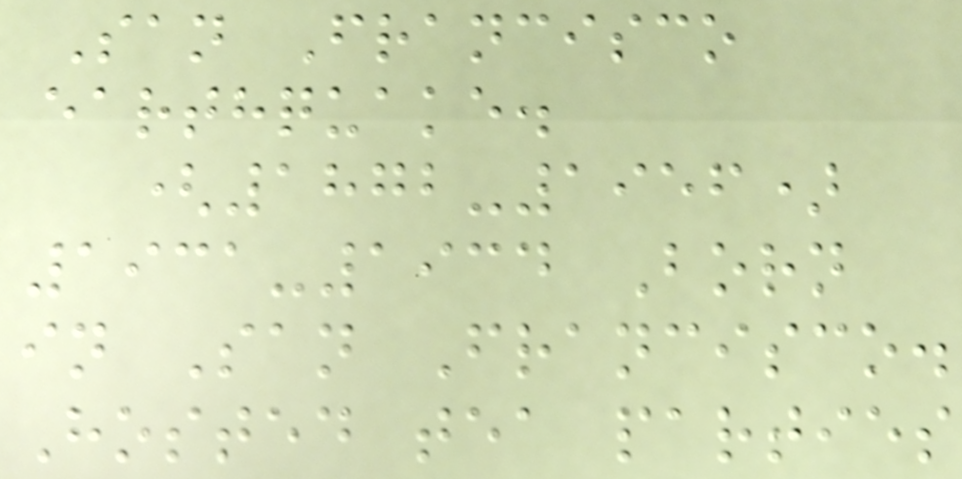San Francisco
earthquake.
(1872-1956)
1931-1934 Born
in San Francisco.
Hosted tea parties
